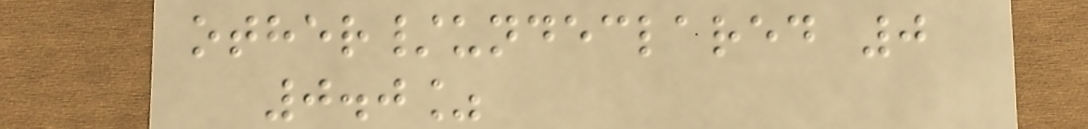other/undeclared 0
0.0%
